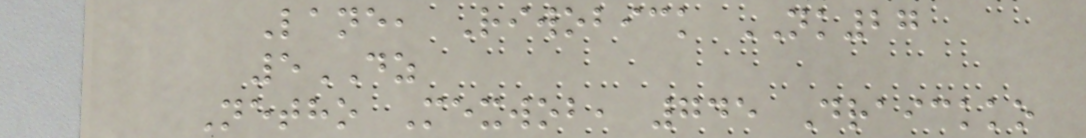Lane, Riwobick NK27
5DZ
Netho Mexwob, 745 Draickko
